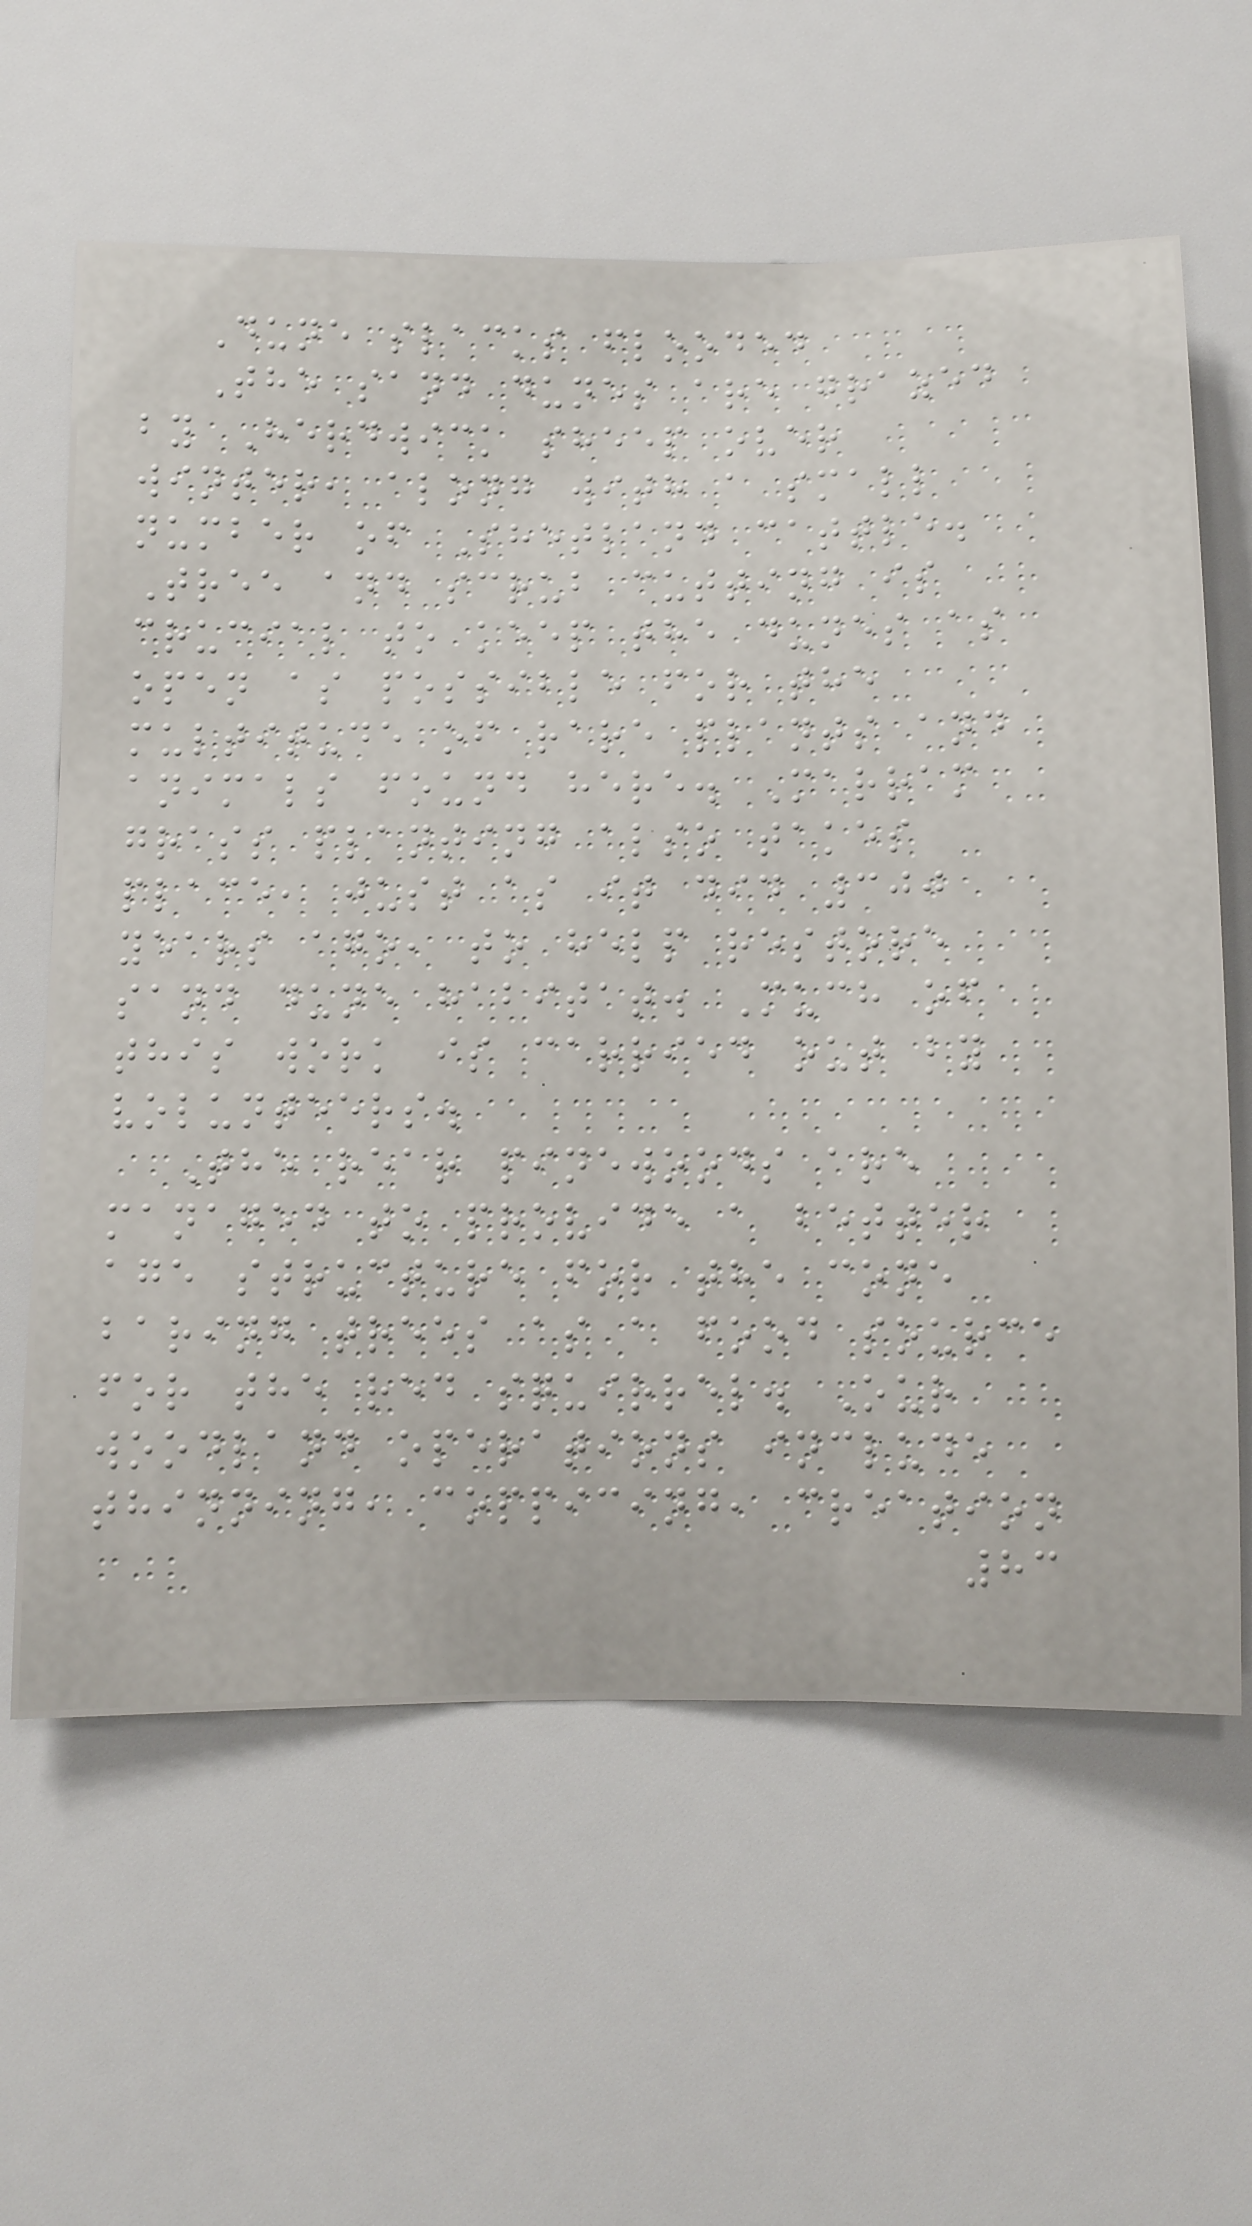Dune slacks flooded
The sand dunes are grazed
by Herdwick sheep over
winter, along with a small
number of Shetland cattle.
Tree and scrub cutting is
crucial to keep the dunes as
open as possible for the
multitude of rare plants and
animals found here. Marram
grass planting also takes
place, just as it did 300
years ago, to help restore
sand dune habitat. Much of
this work is carried out by
volunteers.
The rear pinewoods are
managed to provide a better
age structure for the cone
baring trees as a food source
for the red squirrel. Our
woodland operations include
thinning, coppicing, creation
83
